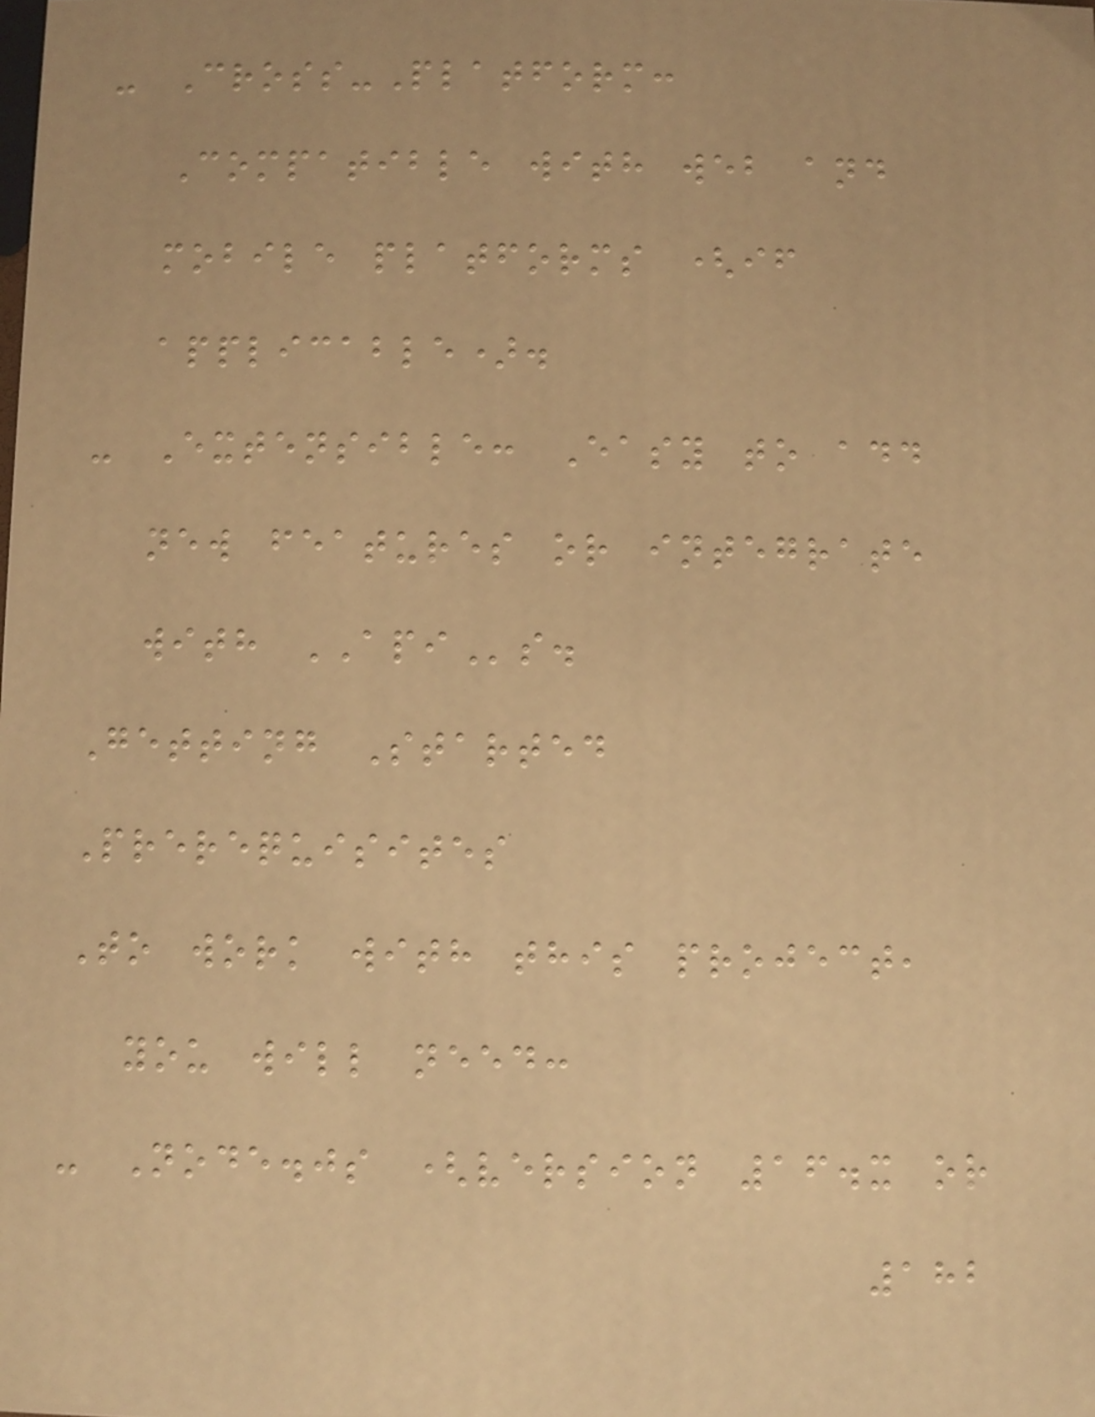- Cross-Platform:
Compatible with web and
mobile platforms (if
applicable).
- Extensible: Easy to add
new features or integrate
with APIs.
Getting Started
Prerequisites
To work with this project,
you will need:
- Node.js (version 16.x or
182
